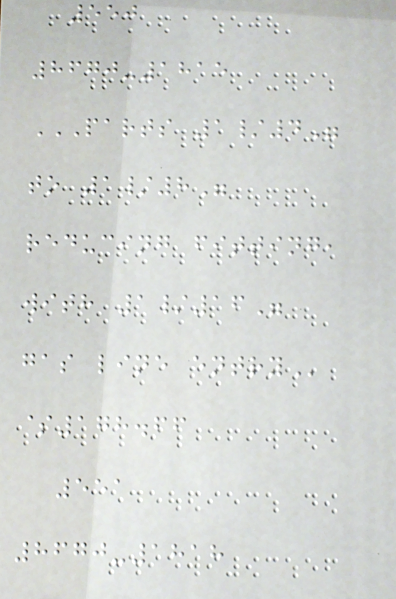550
8670-1815
PARTS 1/4"
TO 1/8"
REDUCING FITTING,
WITH 1/16"
GAS LINE ENTRY
$178.66
551
8670-1818
